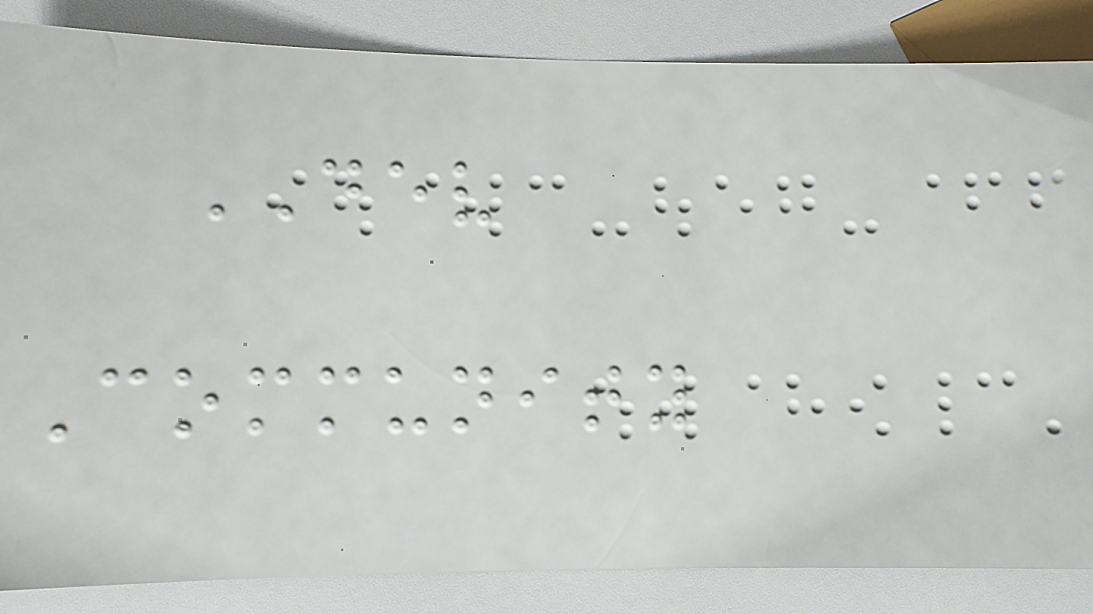DEV
Community
